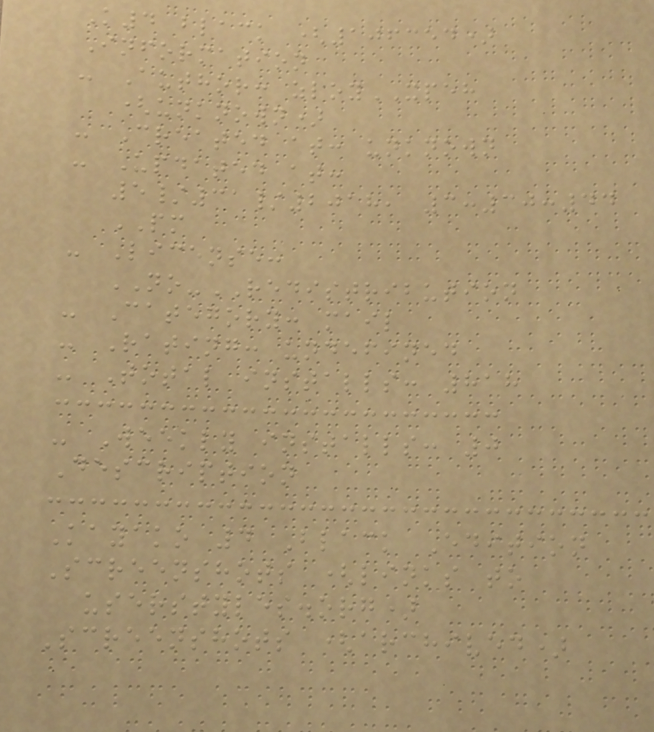K4 black (106354)
Information
- Author: zloyXPEH
(unknown)
- Created at: unknown
- Updated at:
5/31/2018, 3:30:44
PM
- License:
NO-REDISTRIBUTION
- Category: mail
- Rating: undefined
- Total installs: 818
- Weekly installs: 0
Description
Kayako 4 Black Edition
Screenshots (links to
userstyles.org)
Screenshots (archived)
